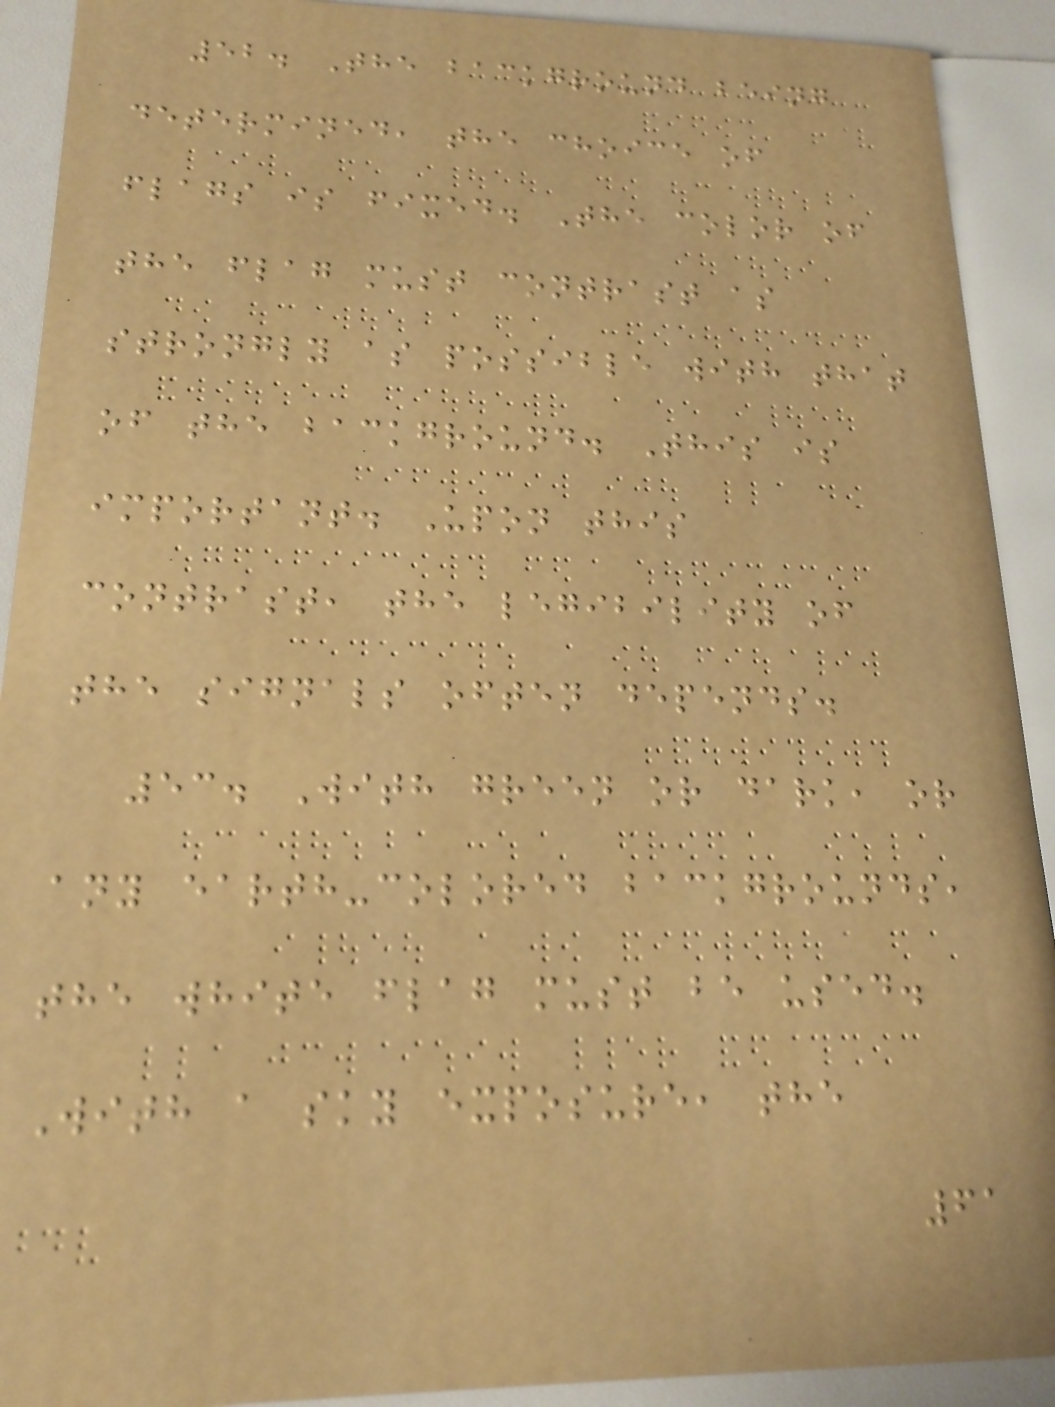52. The background being
determined, the choice of
flags is fixed. The color of
the flag must contrast as
strongly as possible with that
of the background. This is
important. Upon this
contrast, the legibility of
the signals often depends.
53. With green or dark, or
any earth-colored backgrounds,
the white flag must be used.
With a sky exposure, the
61
